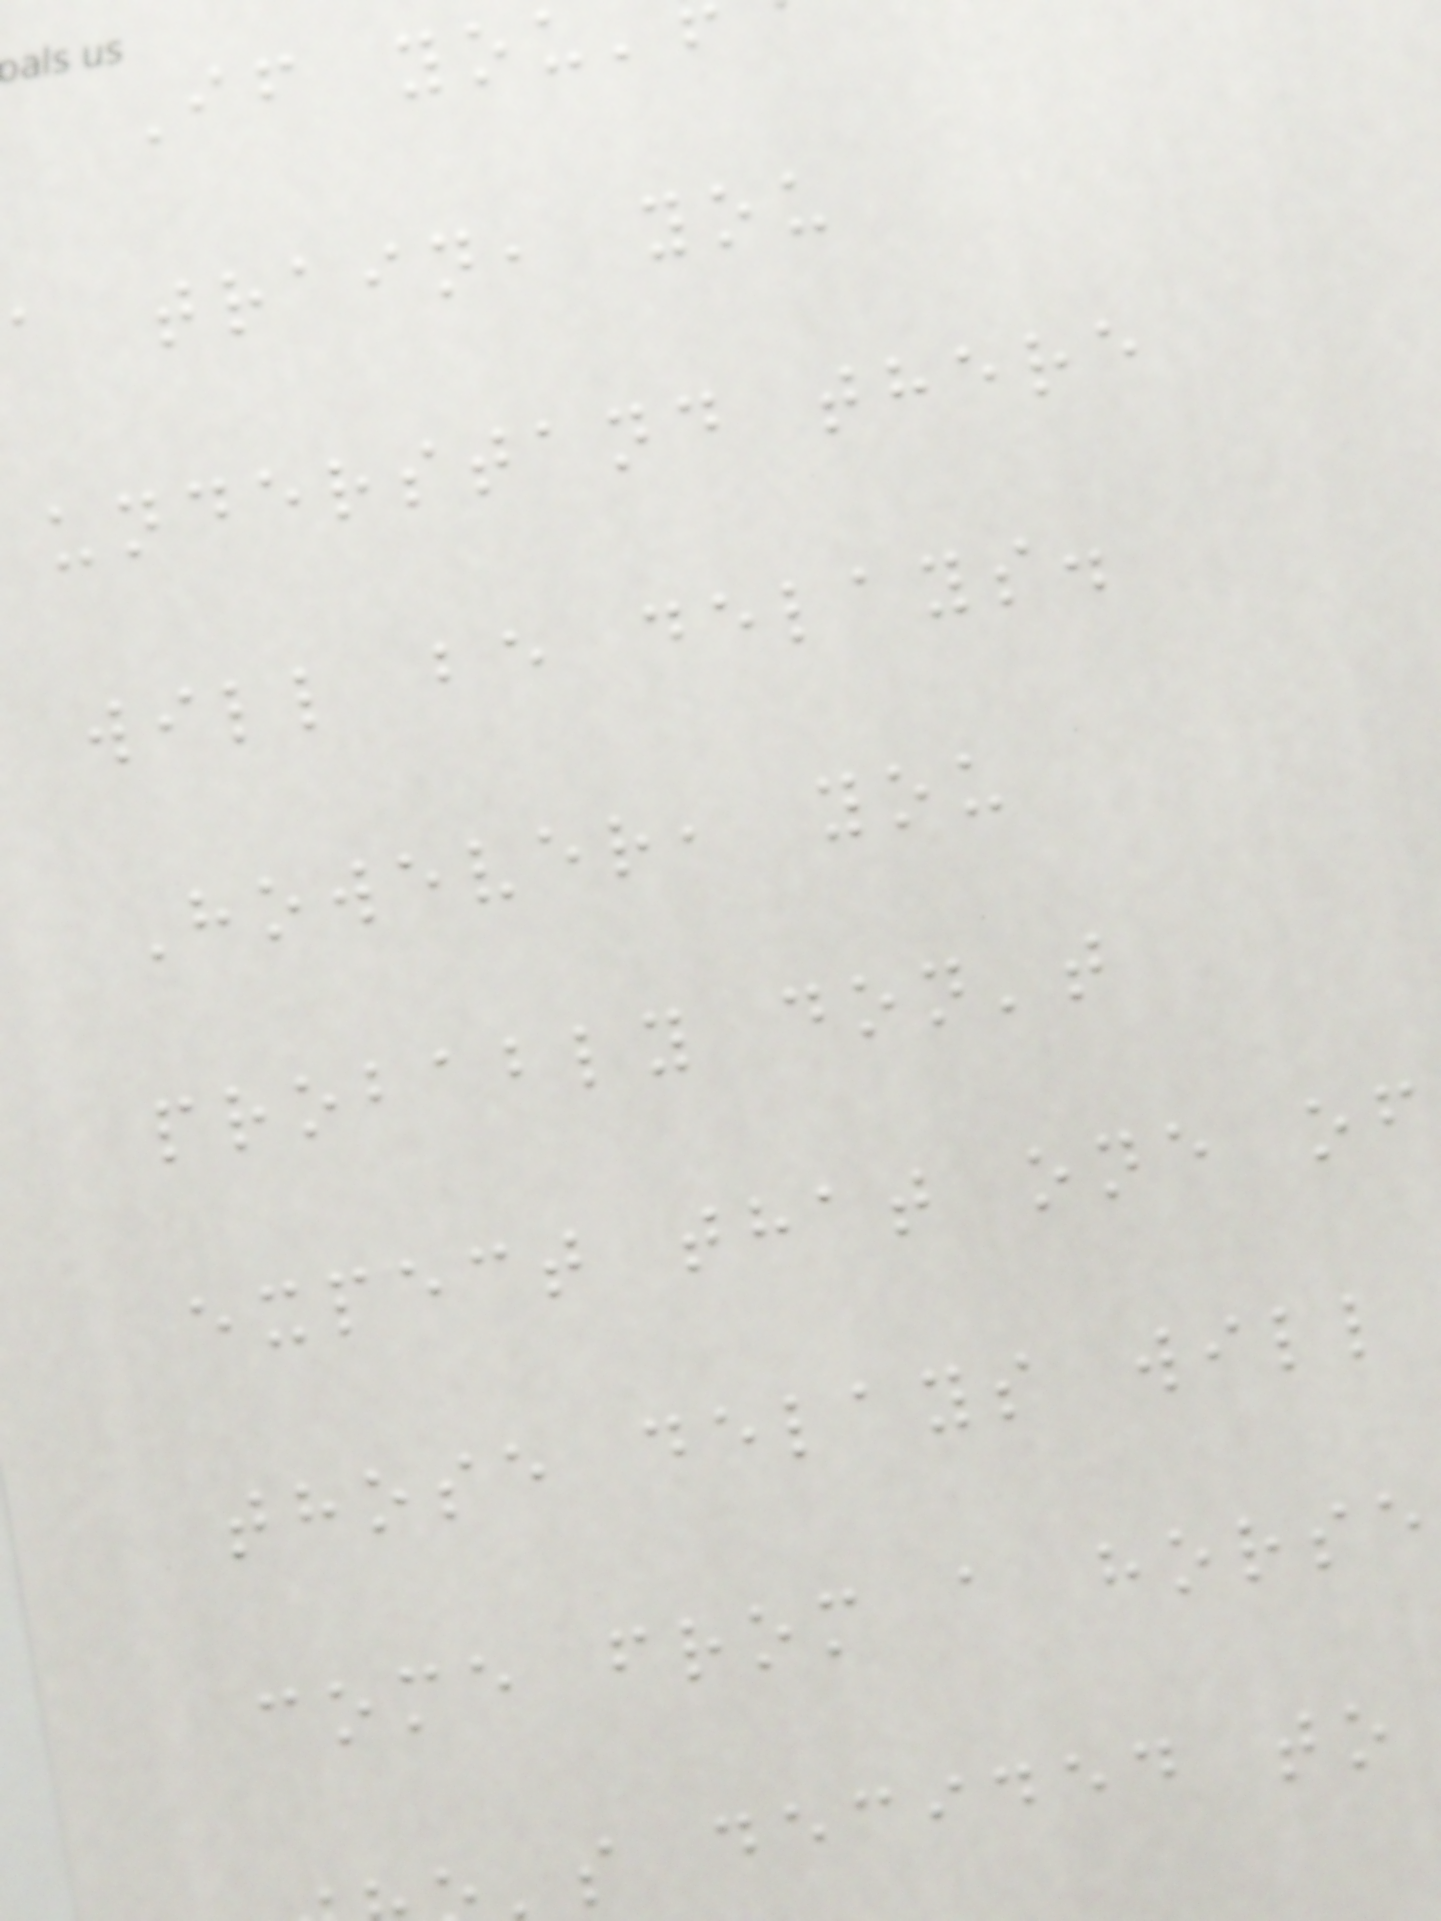If you
a train, you
understand there
will be delays.
However, you
probably don't
expect that one of
those delays will
come from a horse
's decided to
